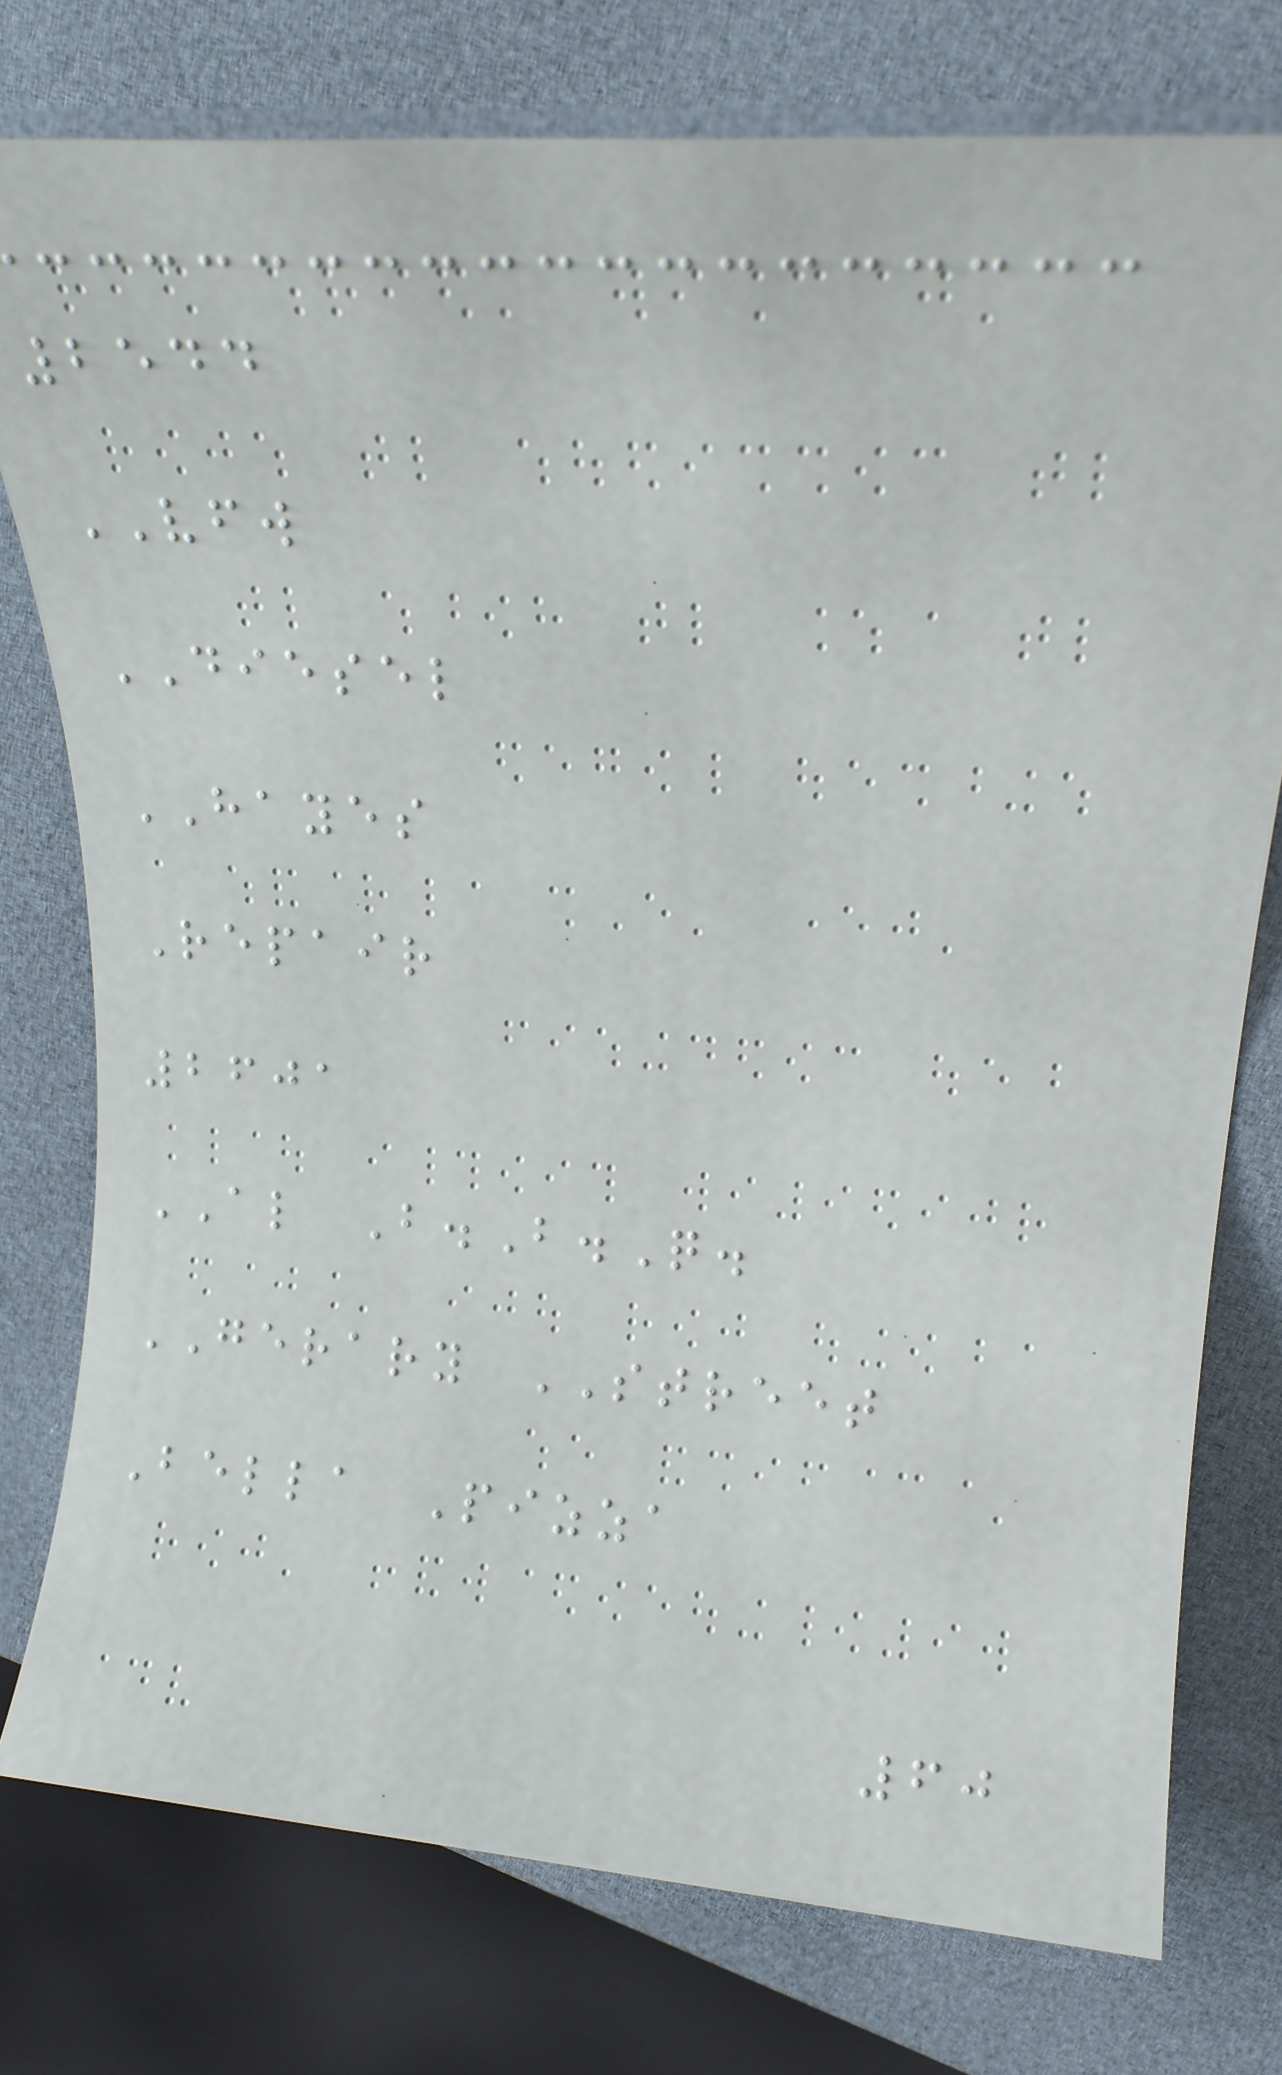2544
VFW
DIESEL
HAYES
Repair
2601
AL B.B.Q.
GERARY STREET
Bella Pizza
60
